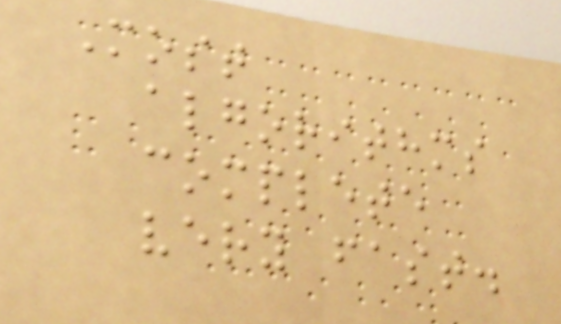Most
algorithms
complete
very fast.
